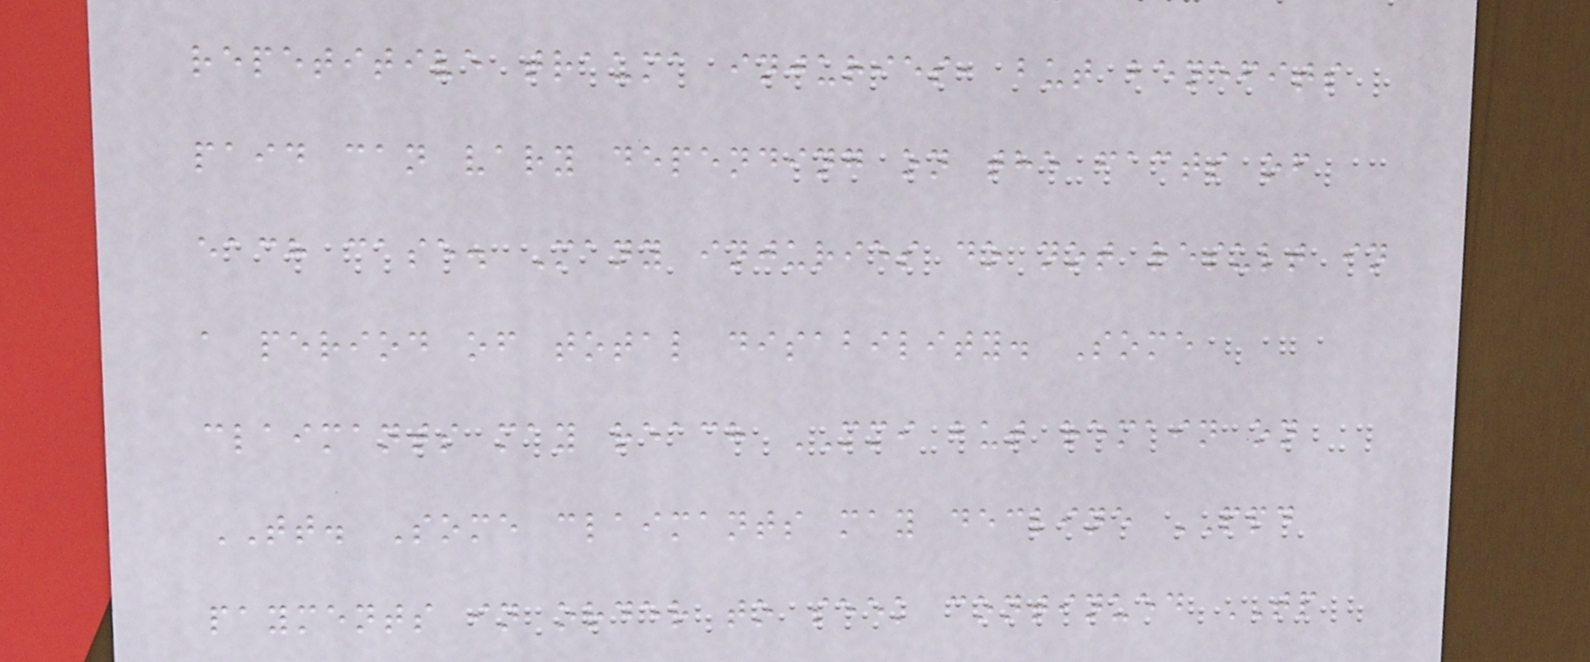repetitive trauma injuries, but benefits
paid can vary depending on the facts of
each case. Many injuries do not result in
a period of total disability. Some
claimants may reach MMI but remain on
TT. Some claimants may decline PPD
payments in order to seek continued TP
